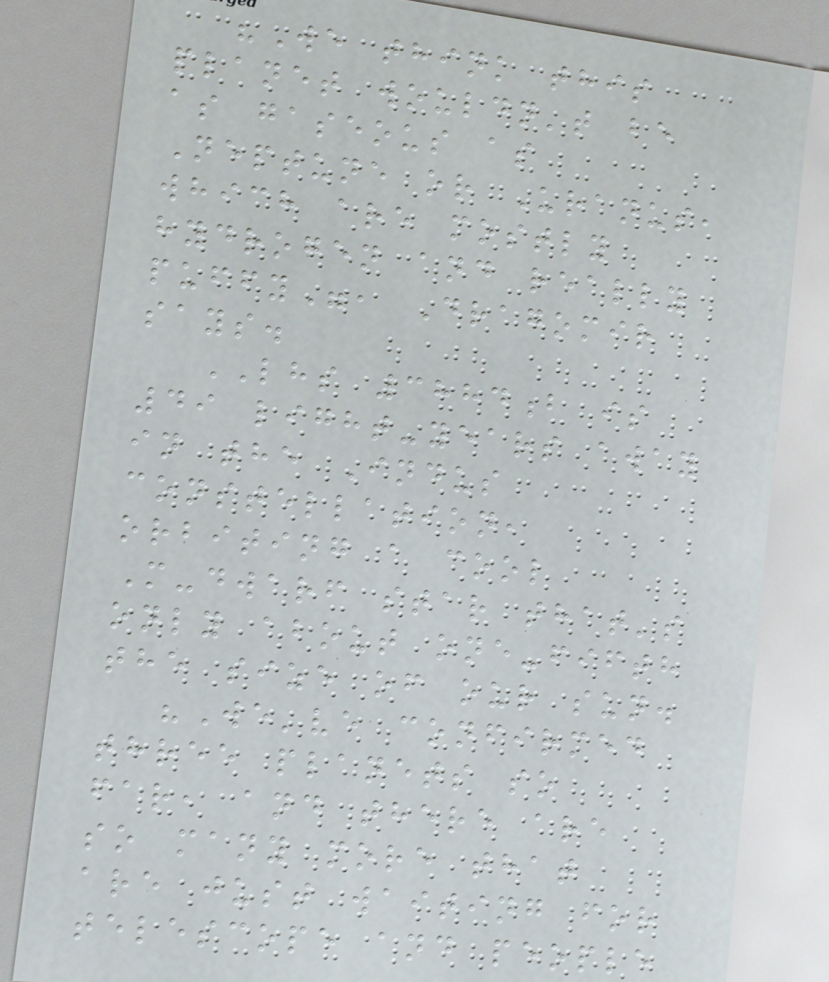"We think this
planet wouldn't be
as gaseous as
Neptune or Uranus,
which are mostly
hydrogen and really
puffy", Dragomir
says.
LHS 3884b is
49 light-years away
in the Indus
constellation,
orbiting a cool
M-dwarf star that's
only about one-fifth
the size of our sun.
"We've confirmed
three planets so
far, and there are
so many more that
are just waiting for
telescope and people
